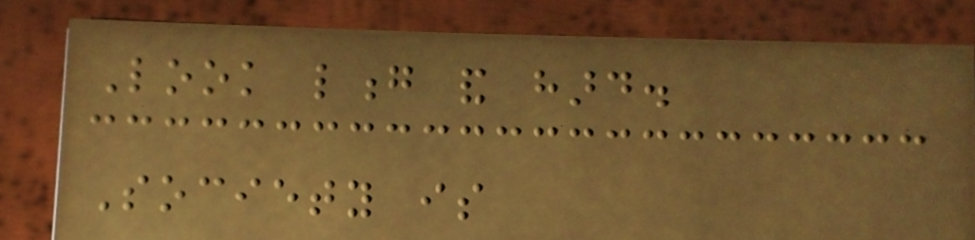Look long and hard.
Society is
